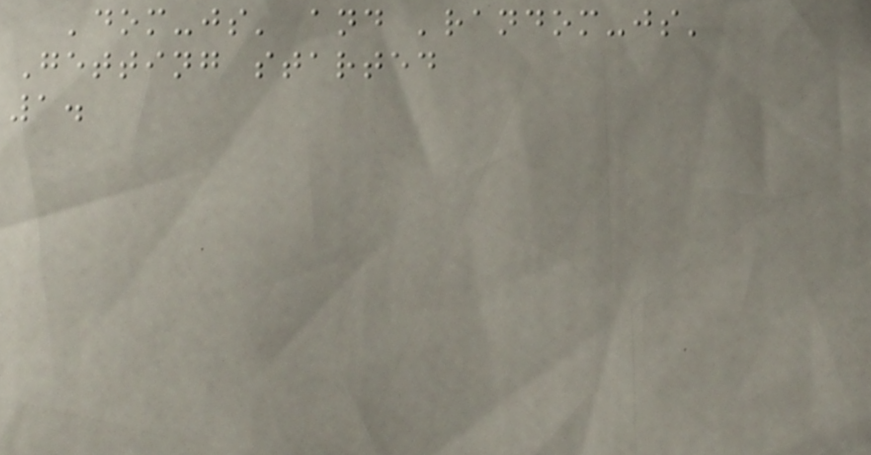'dom-js' and 'random-js'
Getting started
1.
